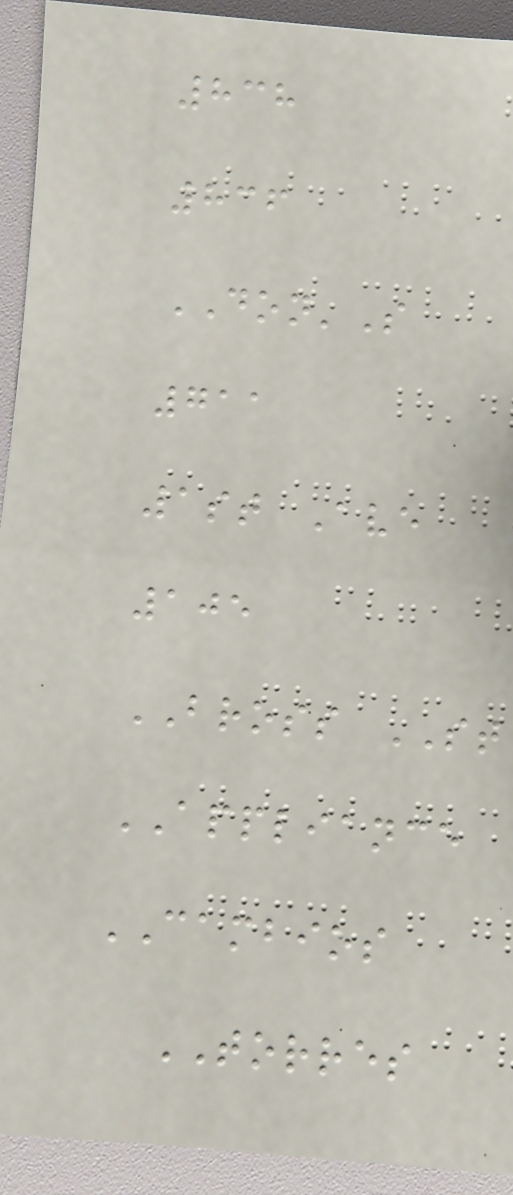838
836
DON'S
711
1st Ave
105
BROSS ST
APPLIANCE
CAMBIOS
TORRES
